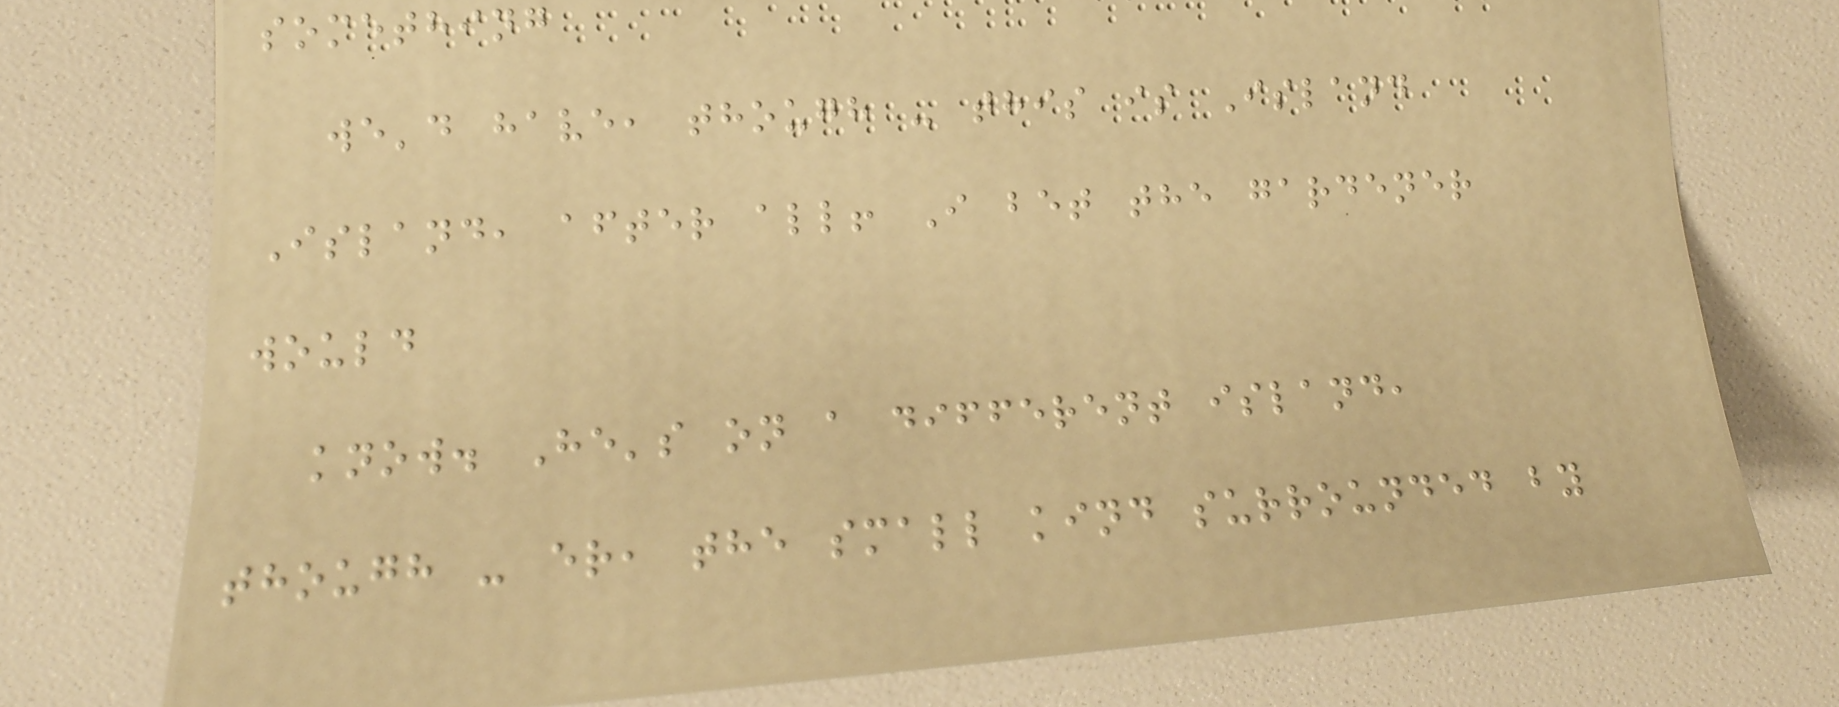something
we'd have, though - this is Island
Island, after all! I bet the gardener
would
know. He's on a different island,
though - er, the small kind surrounded by
